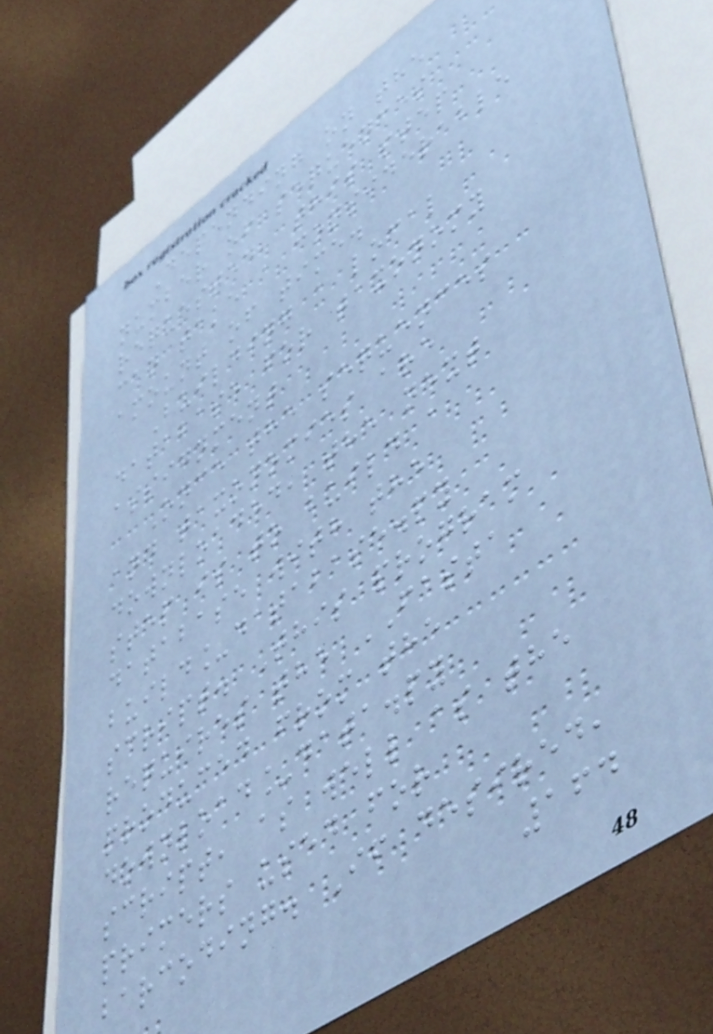Depending on the
number of sequences
requested, this step
can take a considerable
amount of time.
Building a local
database for taxonomy
assignment
Once the sequences
and taxonomies are
downloaded, the next
step is to build a
database with the
build_database.py
script. This program
requires the FASTA
produced from the
download_data.py
script, as well as the
primers used for
barcoding. If desired,
164
